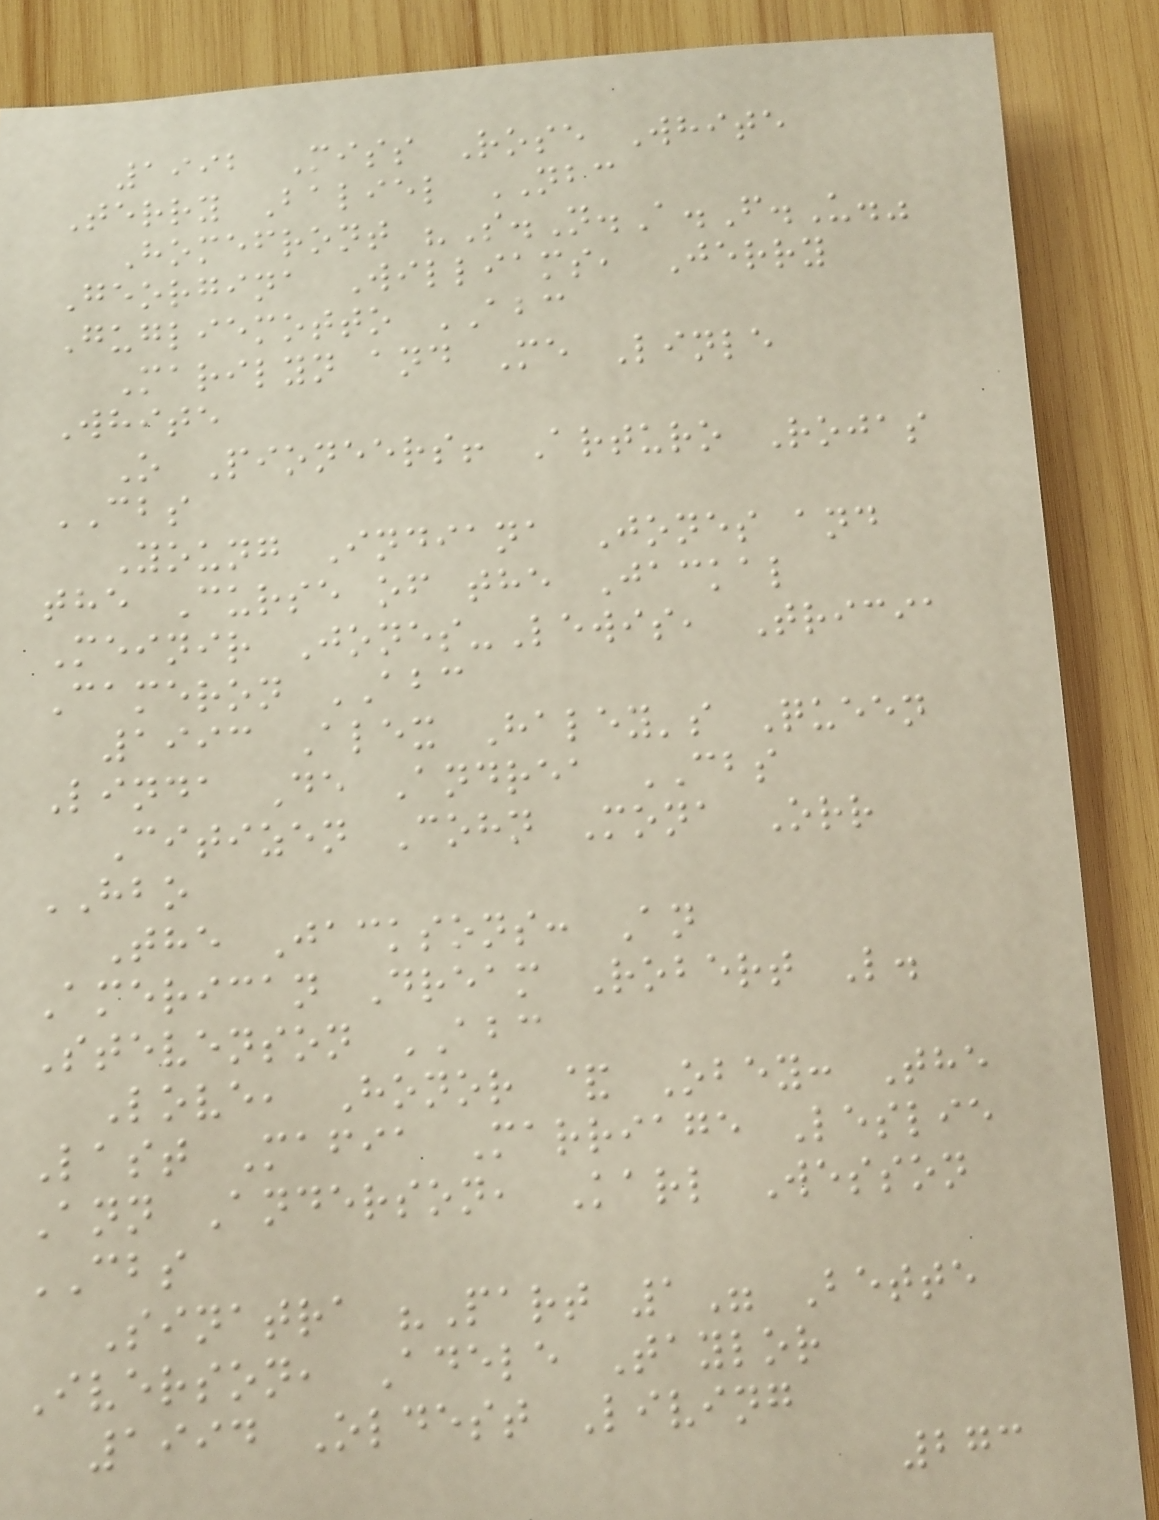1992 Miss Rose White
Terry Baliel NBC
Homefront "S.N.A.F.U."
Georgina Williams, Jerry
Gugliemotto ABC
Marilyn and Me Linle
White
O Pioneers! Arturo Rojas
CBS
Young Indiana Jones and
the Curse of the Jackal
Meinir Jones-Lewis, Tricia
Cameron ABC
1993 Alex Haley's Queen
Linda De Andrea CBS
Citizen Cohn Mona Orr
HBO
The Jacksons: An
American Dream Robert L.
Stevenson ABC
Love, Honor & Obey: The
Last Mafia Marriage Leslie
Ann Anderson, Karl Wesson
CBS
Sinatra "Part 1" Bette
Iverson, Adele Taylor
1994 Oldest Living
273
